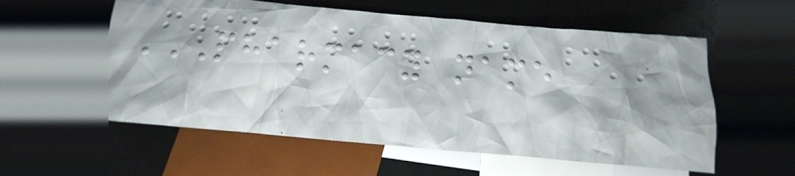PHARMACY NAME
